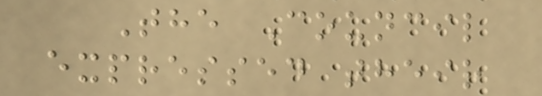The Council
expressed their
